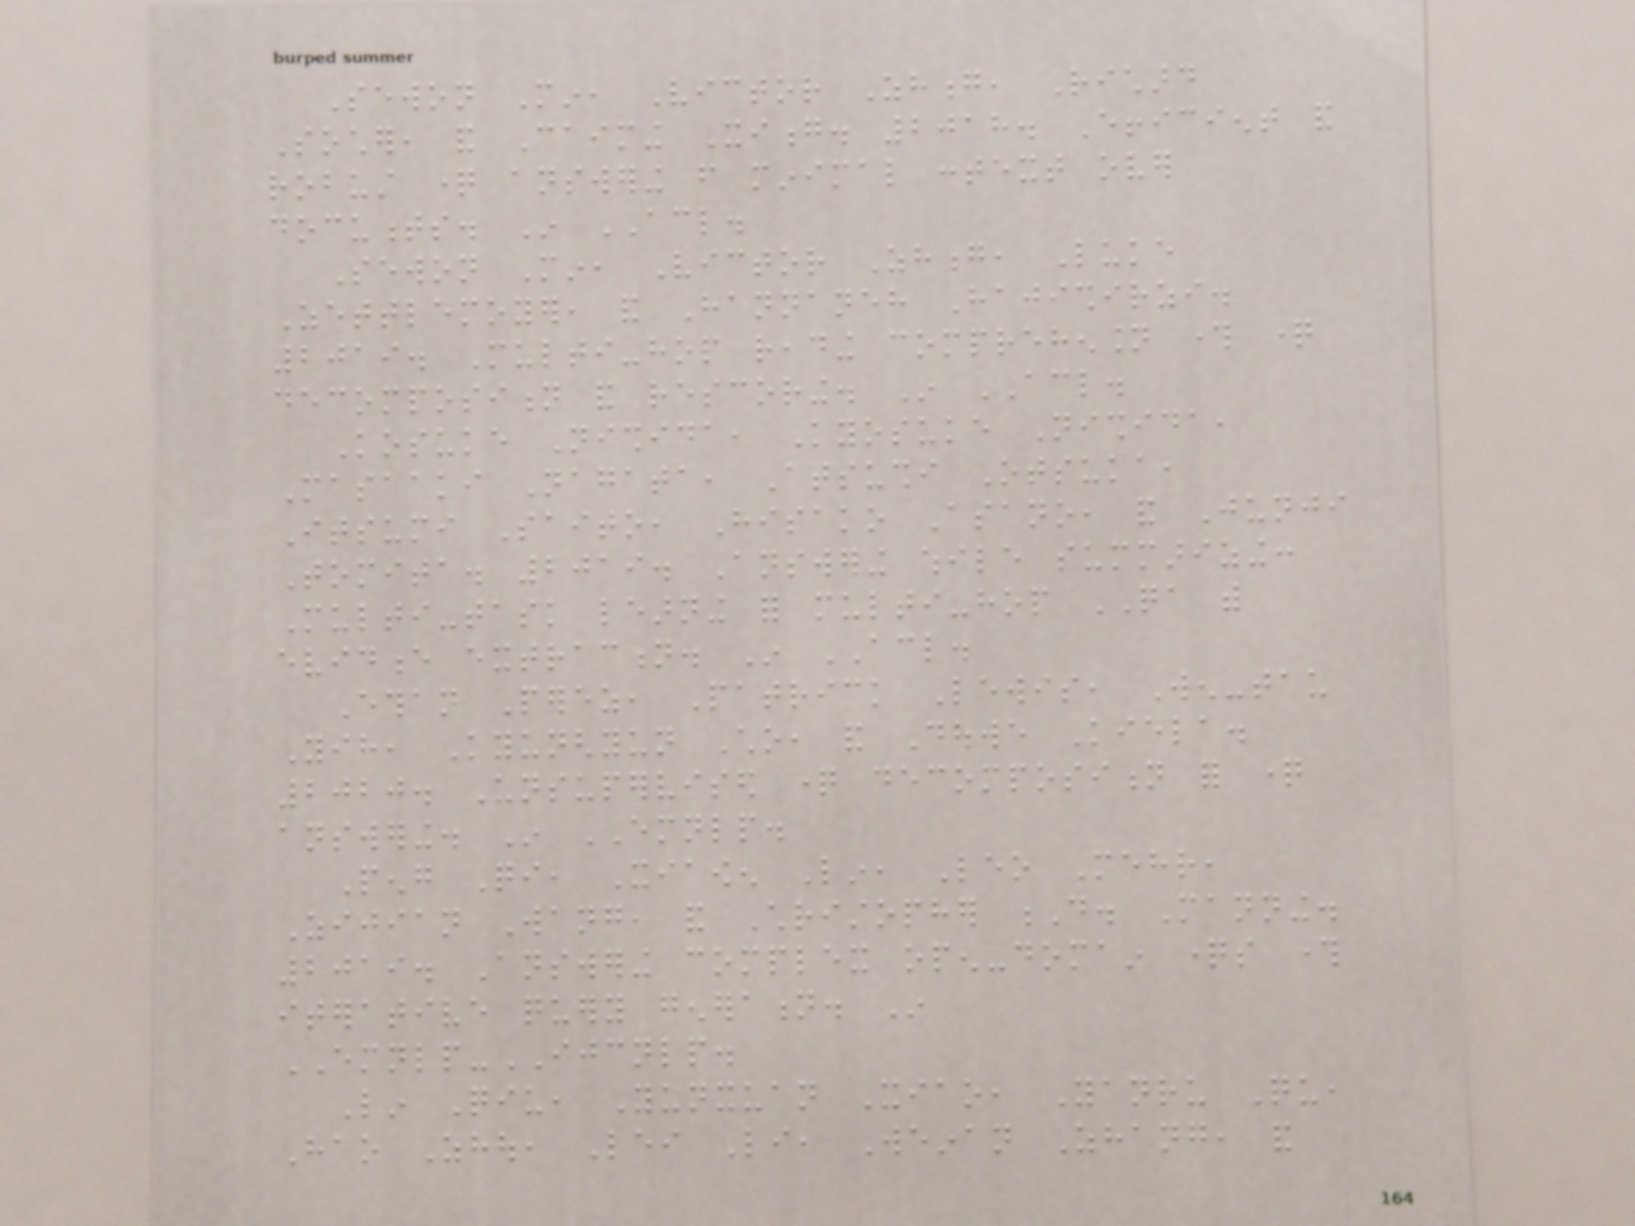Sewon Min, Victor Zhong, Richard
Socher, and Caiming Xiong. 2018. Efficient and
robust question answering from minimal context over
documents. In ACL.
Sewon Min, Victor Zhong, Luke
Zettlemoyer, and Hannaneh Hajishirzi.
2019. Multi-hop reading comprehension through question
decomposition and rescoring. In ACL.
Kosuke Nishida, Kyosuke Nishida,
Masaaki Nagata, Atsushi Otsuka,
Itsumi Saito, Hisako Asano, and Junji
Tomita. 2019. Answering while summarizing:
Multi-task learning for multi-hop QA with
evidence extraction. In ACL.
Ethan Perez, Patrick Lewis, Wen-tau
Yih, Kyunghyun Cho, and Douwe Kiela.
2020. Unsupervised question decomposition for question
answering. In EMNLP.
Peng Qi, Xiaowen Lin, Leo Mehr,
Zijian Wang, and Christopher D. Manning.
2019. Answering complex open-domain questions through
iterative query generation. In
EMNLP-IJCNLP.
Lin Qiu, Yunxuan Xiao, Yanru Qu,
Hao Zhou, Lei Li, Weinan Zhang, and
